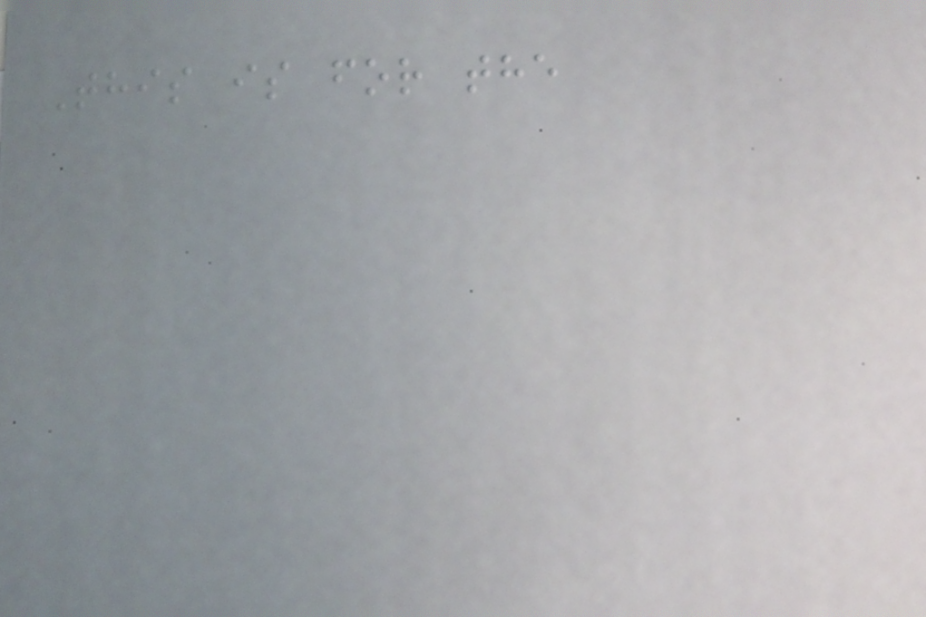This is for the
